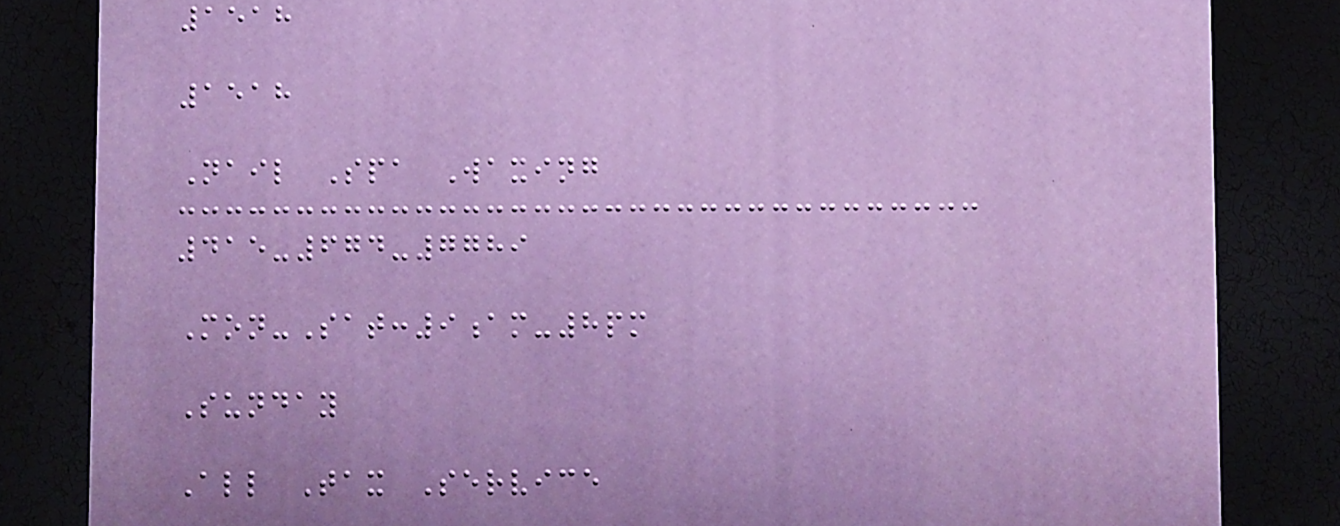1518
1518
Nail Spa Waxing
415-674-7789
Mon-Sat:9am-8pm
Sunday
All Tax Service
